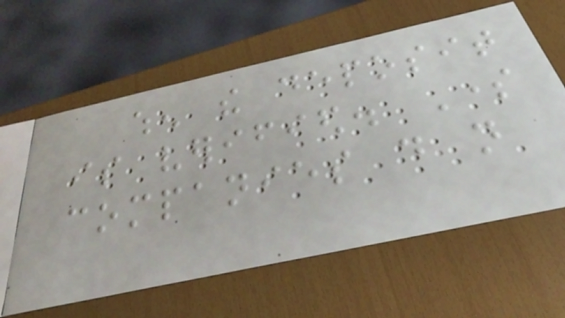when the deposit
is verified. Some
companies do not
